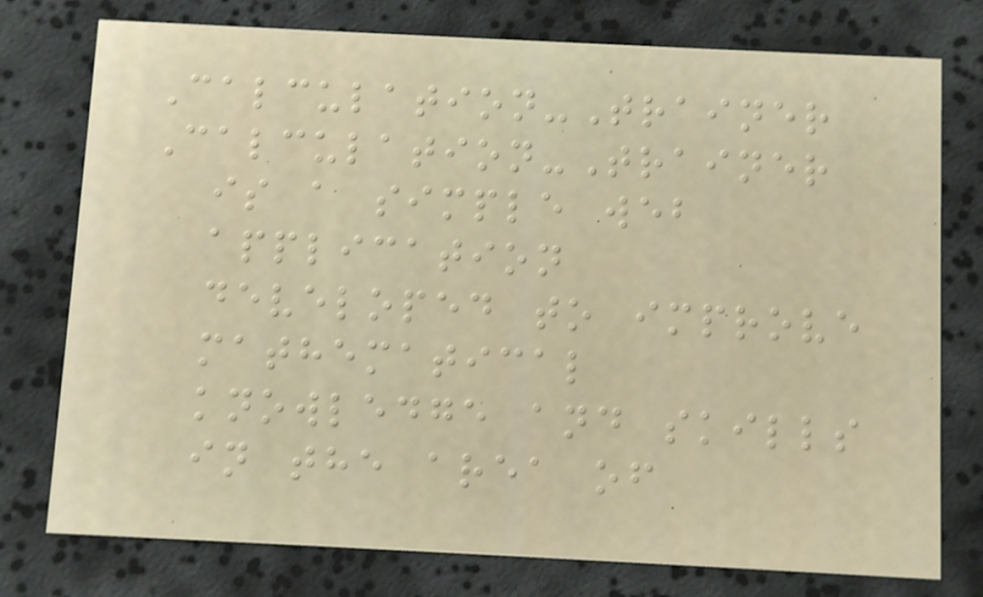Calculation-Trainer
Calculation-Trainer
is a simple web
application
developed to improve
mathematical
knowledge and skills
in the area of
